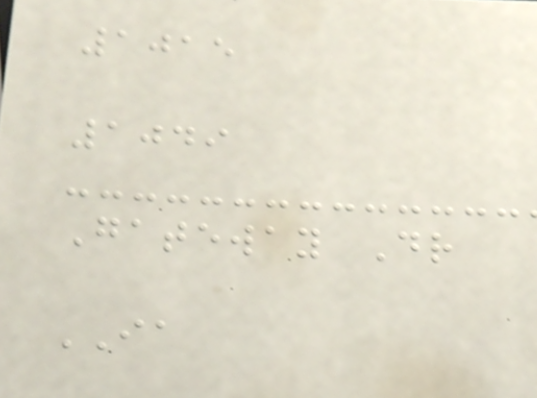1015
1049
Gateway Dr
IA
